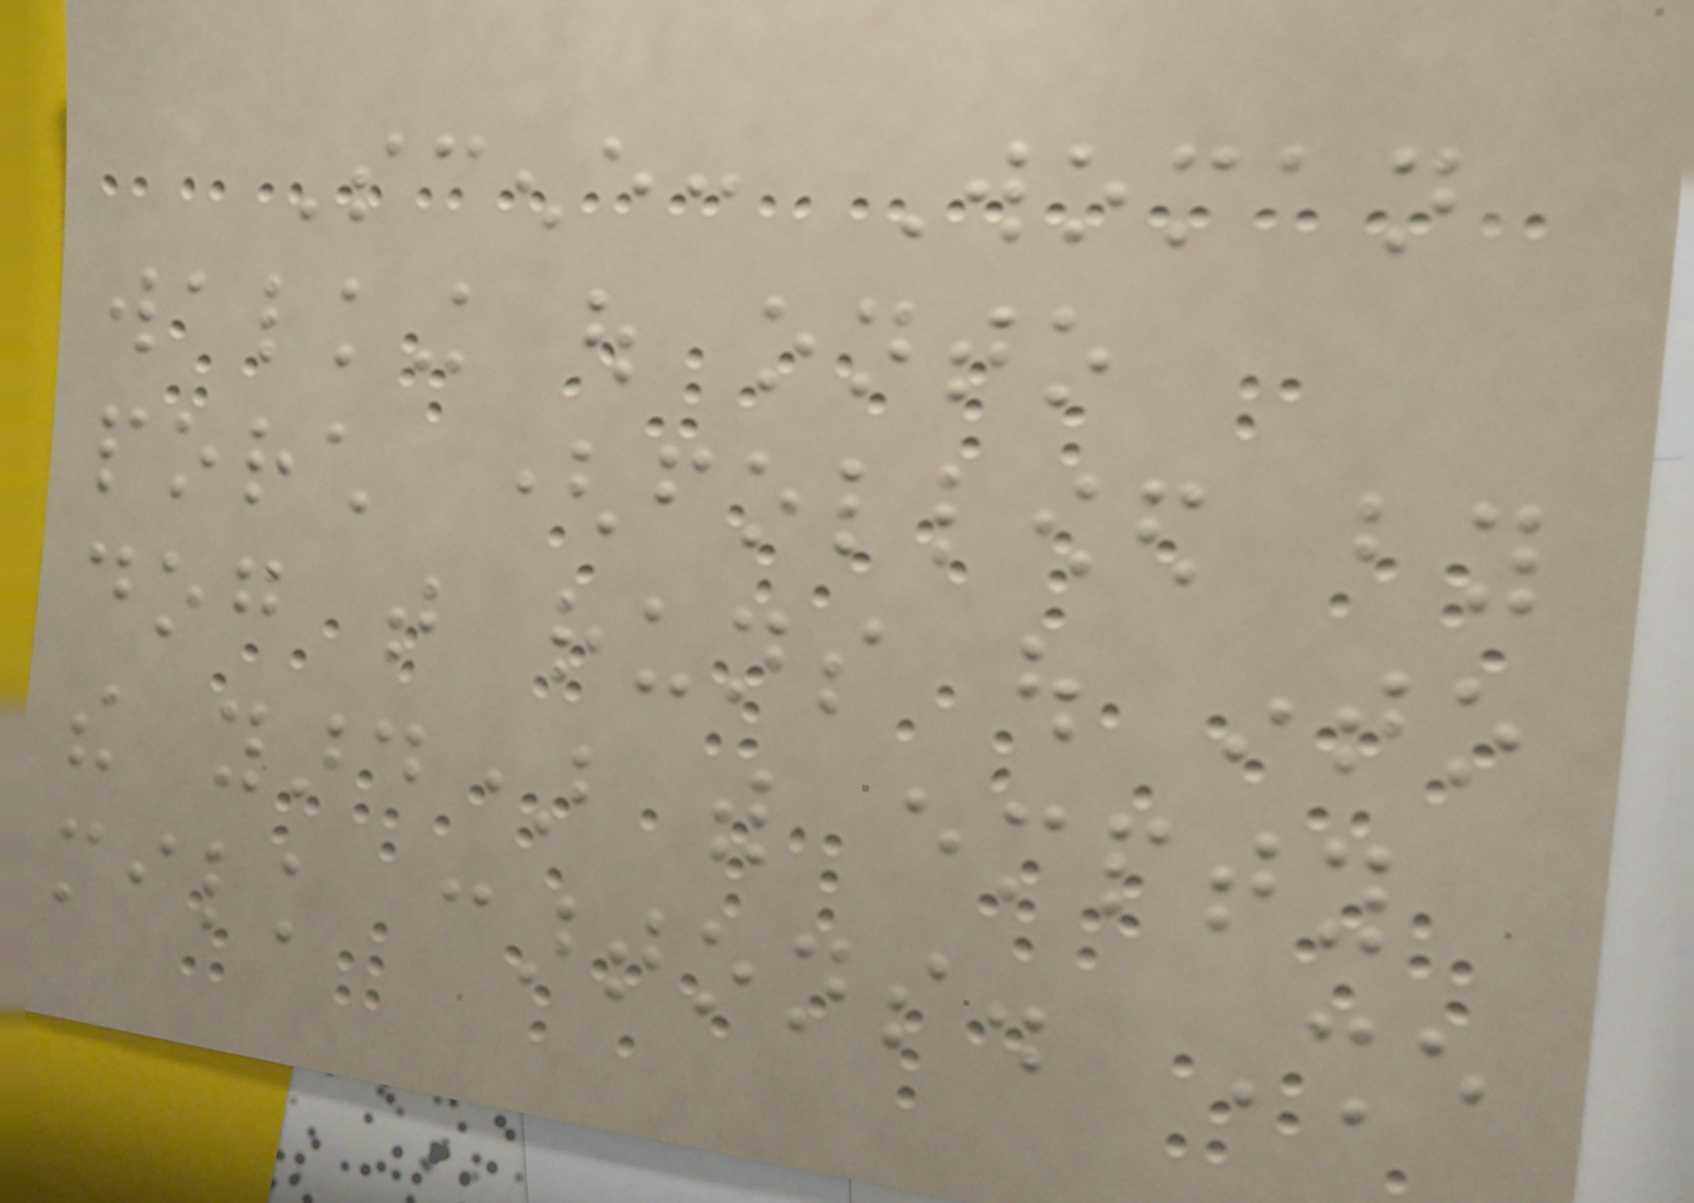Scene: Woman
walking out onto
porch (followed by
dog that runs out into
the yard) with empty
milk cartons. She
